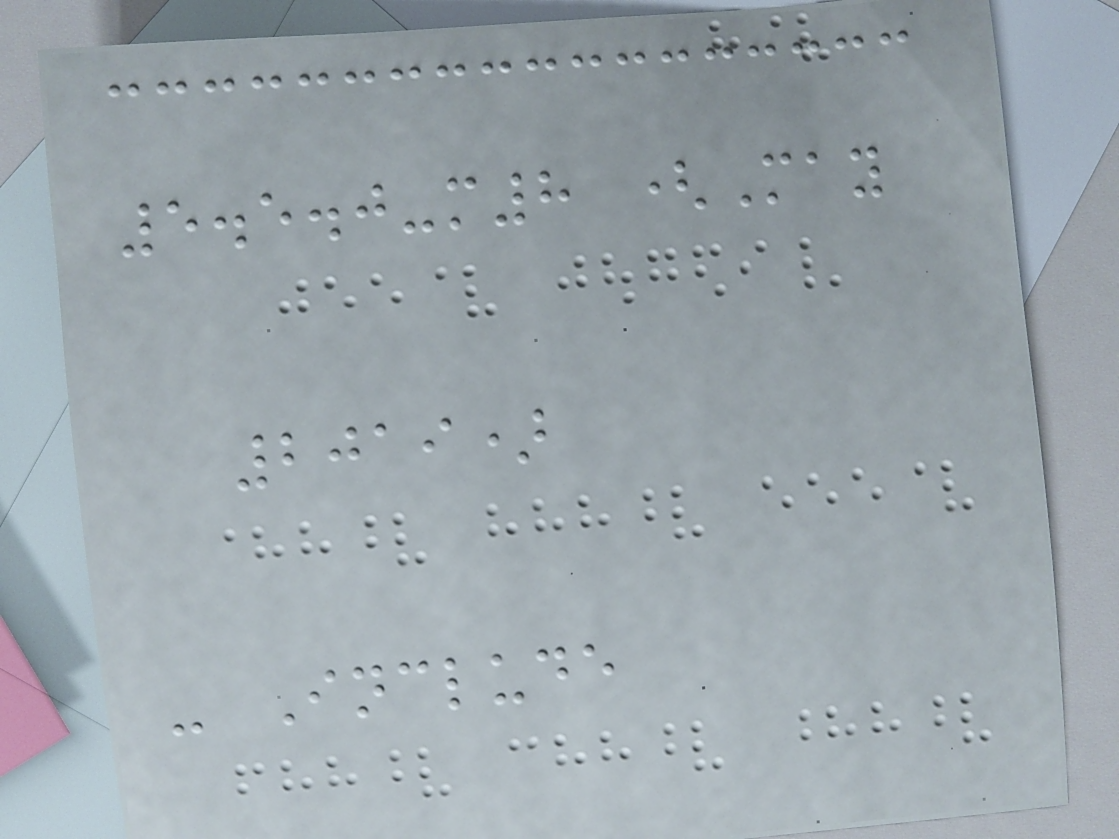5.5.0-m8 (May
2019)
- Include
